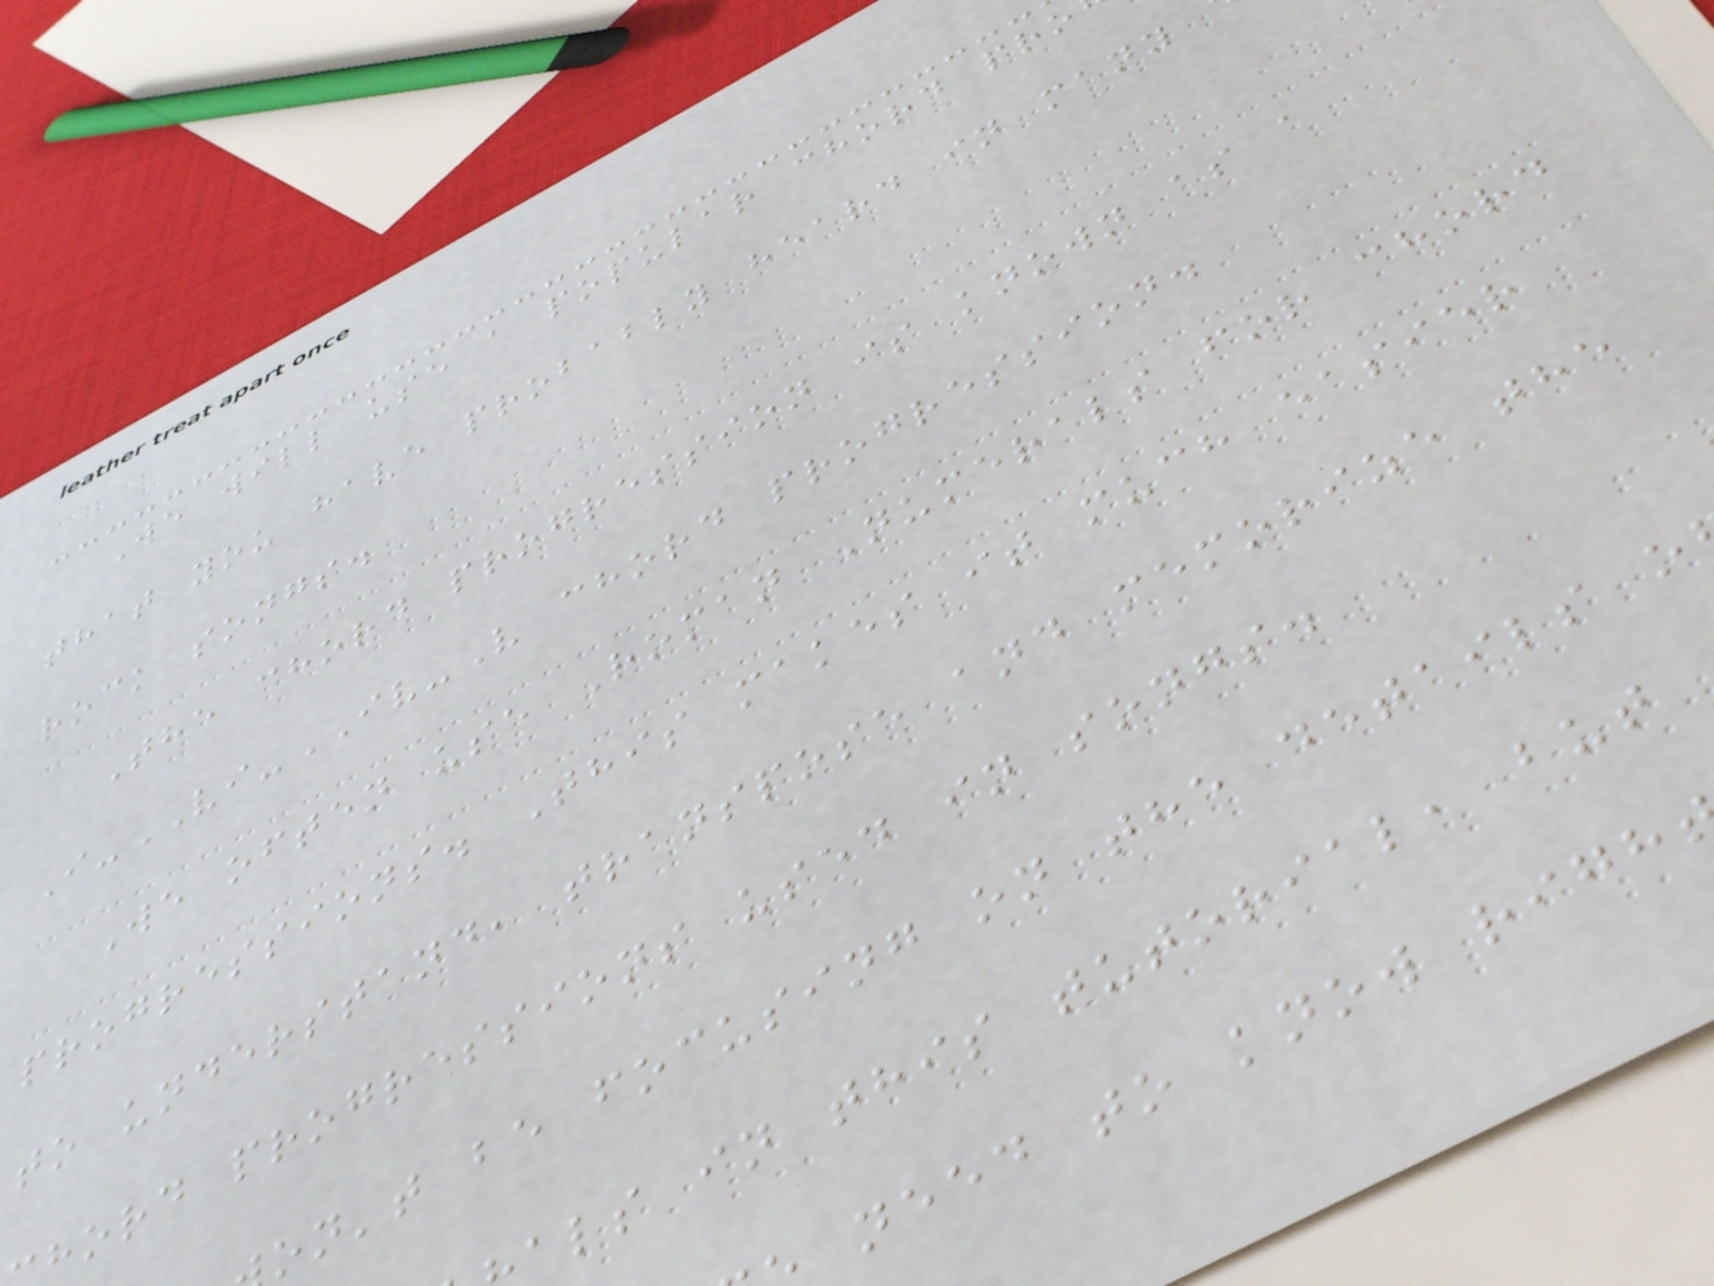We will use a popular chord pro
that you have probably heard in many
rock songs.
The chord progression is known as a
I-VI-IV-V chord progression.
We often use Roman Numerals for chord
progressions. This makes it much easier
to understand, transpose and memorize the
hord progressions used in songs.
on't be focusing on the details o
als in this tutorial, but
need to know righ
